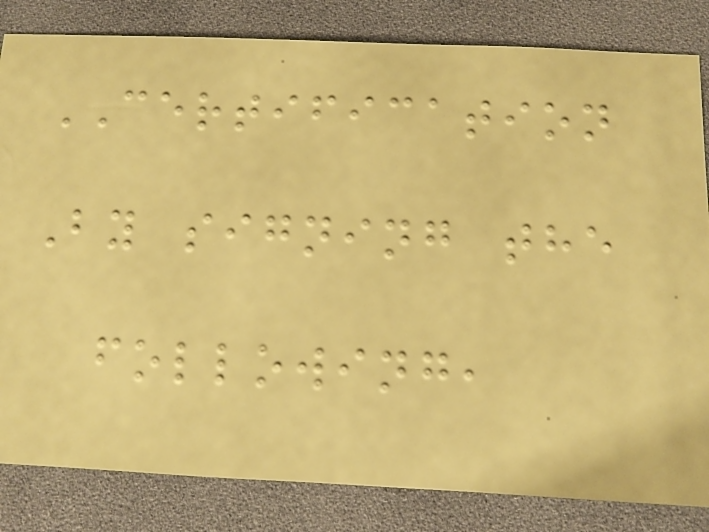CERTIFICATION
By signing the
following,
